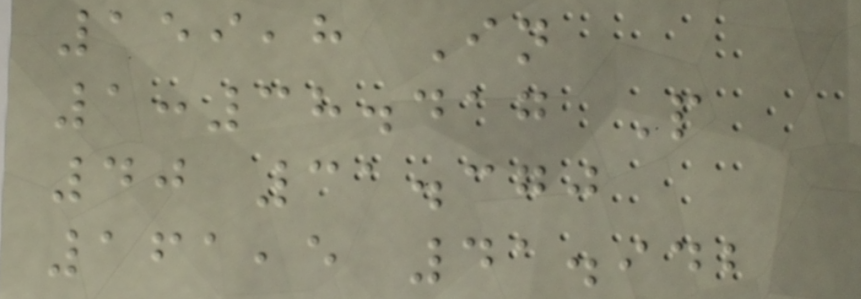159,8 In
1:38.417 P
40 31.370
161,5 41.942
